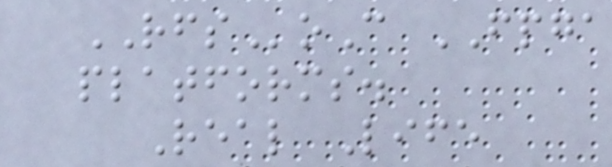RFSoC FPGA
platforms.
Real Life
